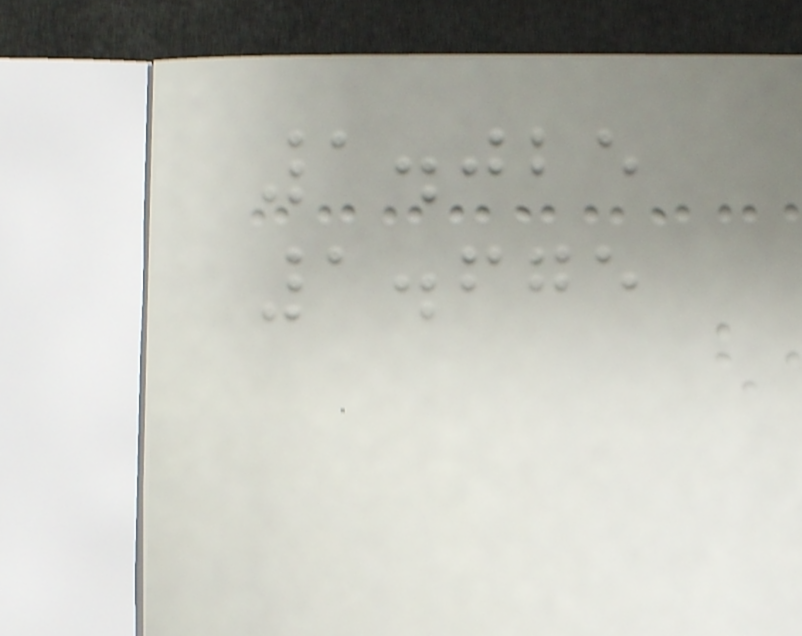1.025
1.675
